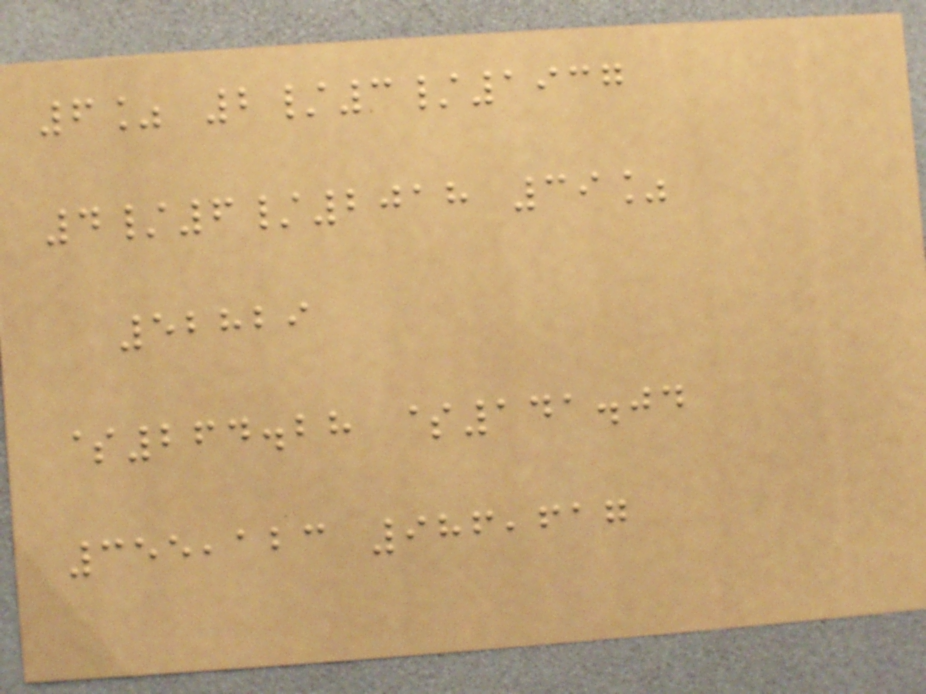6% 2/3/1937
4/6/2018 39%
52829
$264.28 $141.04
355,123 986,617
